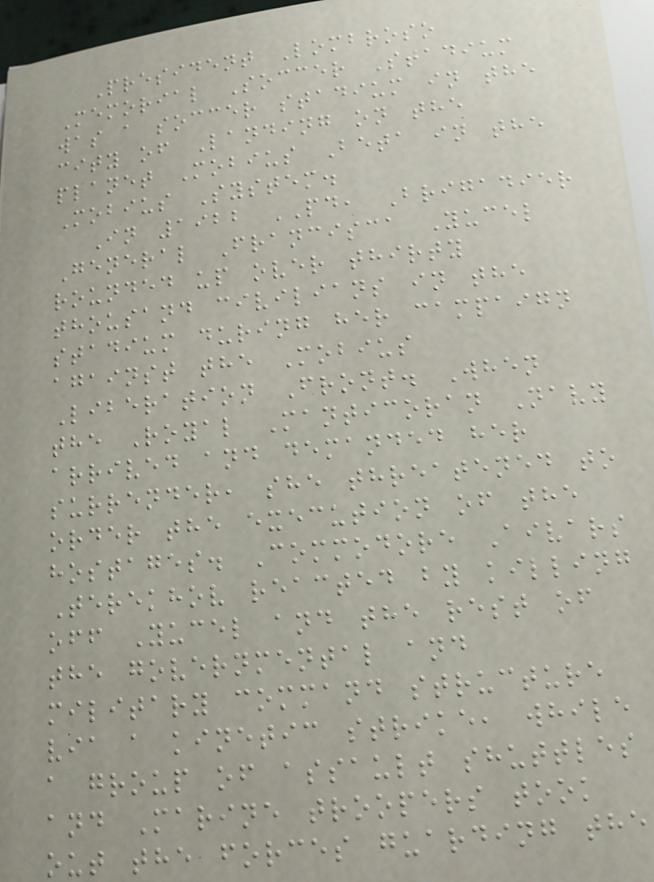President Lombroso
Memorial Soccer Stadium
was a soccer stadium in the
city of Landing on the
planet Mobius Beta in the
Mobius System.
In 1922 PD, Brigadier
General Francisca Yucel
rounded up over thirty
thousand civilians in the
stadium during her campaign
against the Mobius
Liberation Front. When
the Royal Manticoran Navy
arrived and demanded her
surrender, she threatened to
order the execution of the
hostages. Commodore Aivars
Terekhov reacted by killing
off Yucel and the rest of
the governmental and
military command structure
via a kinetic strike, while
a group of assault shuttles
and Marine troopers took
out the forces guarding the
